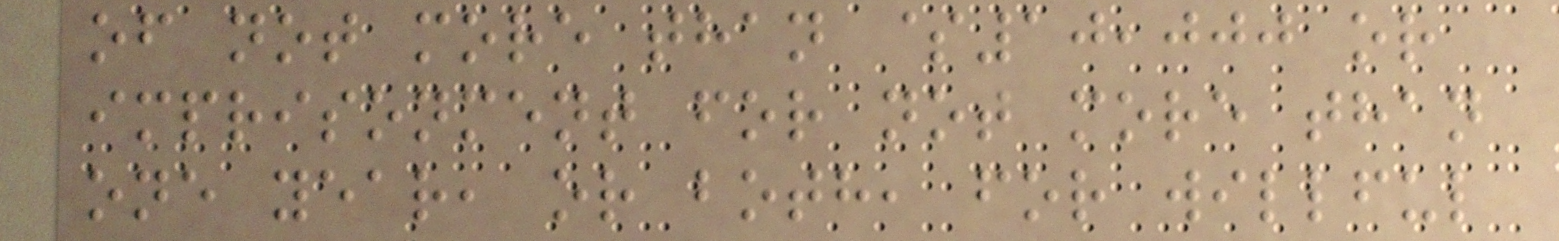of not more than $10,000 or
imprisonment for not more than
one year, or both, for willful
